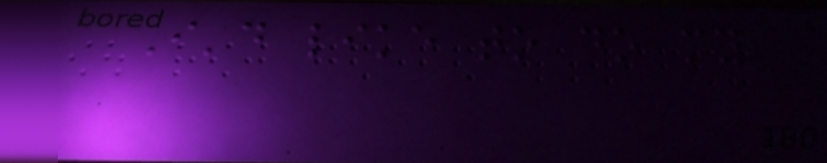I'd like to do my
